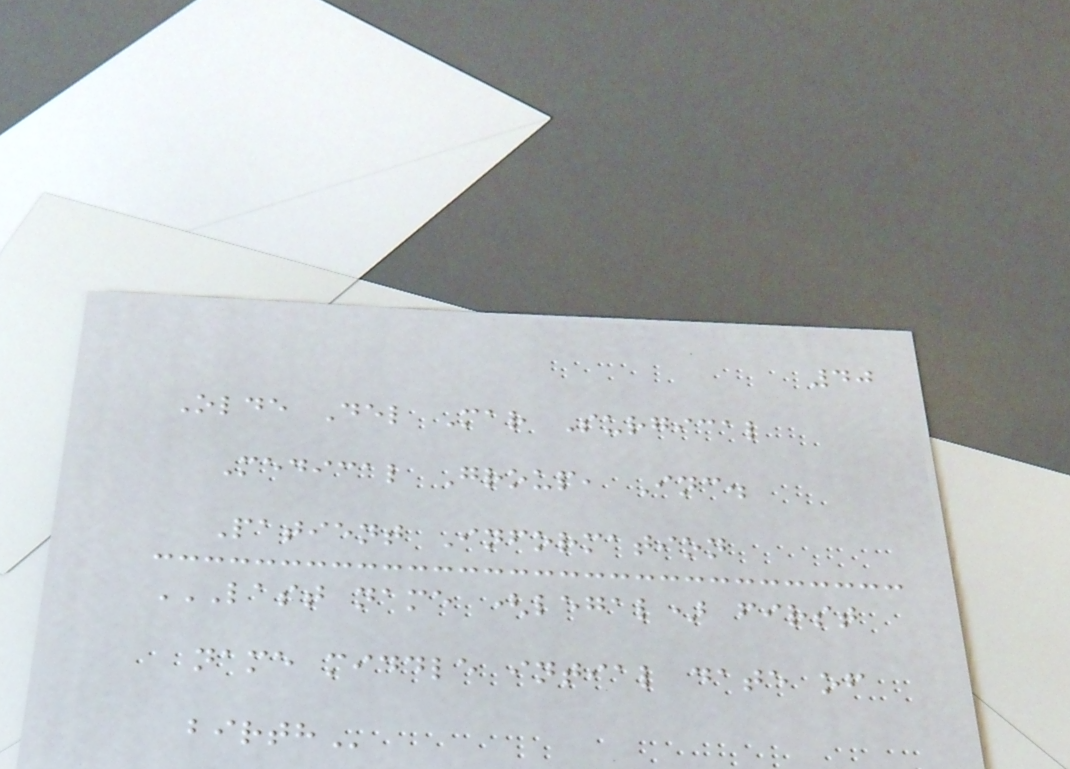40
Olde Del Mar Surgical
Medical Group, Inc.
Patient Information
LAST NAME (LEGAL) FIRST
NAME MIDDLE INTIAL DATE OF
BIRTH
